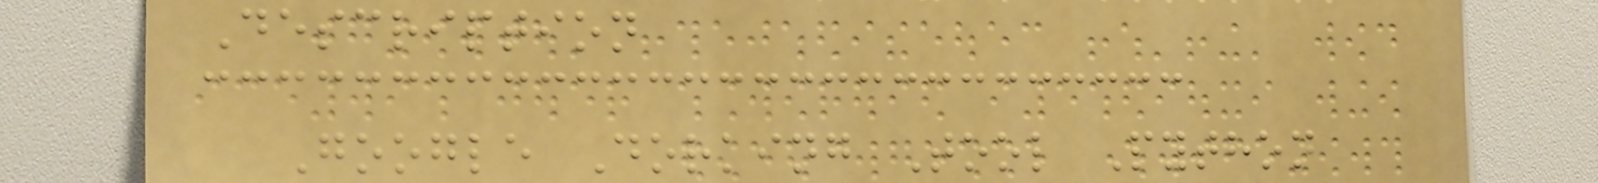Description
Google Dorking Tool Python
